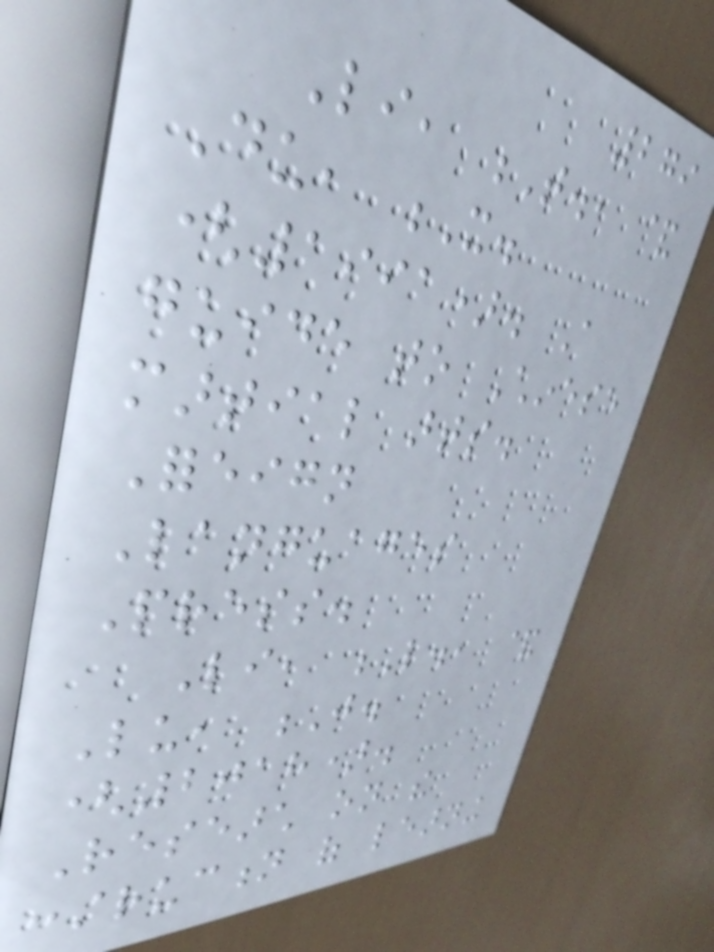279
Li, T., &
Du, X.
(1991). A
guide to Chinese
martial arts.
Foreign
Languages
Press.
Li, L., &
Lu, J.
(2018).
Research on the
construction of learning
